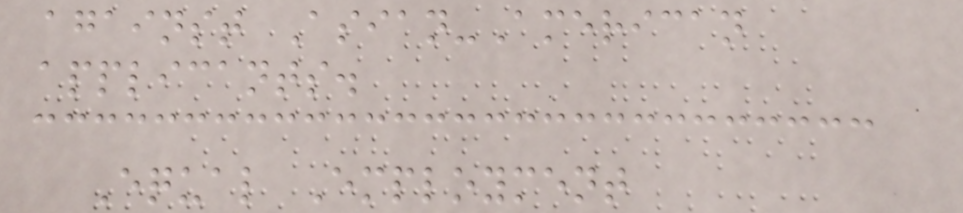against Asian-American
applicants.
Equal Employment
